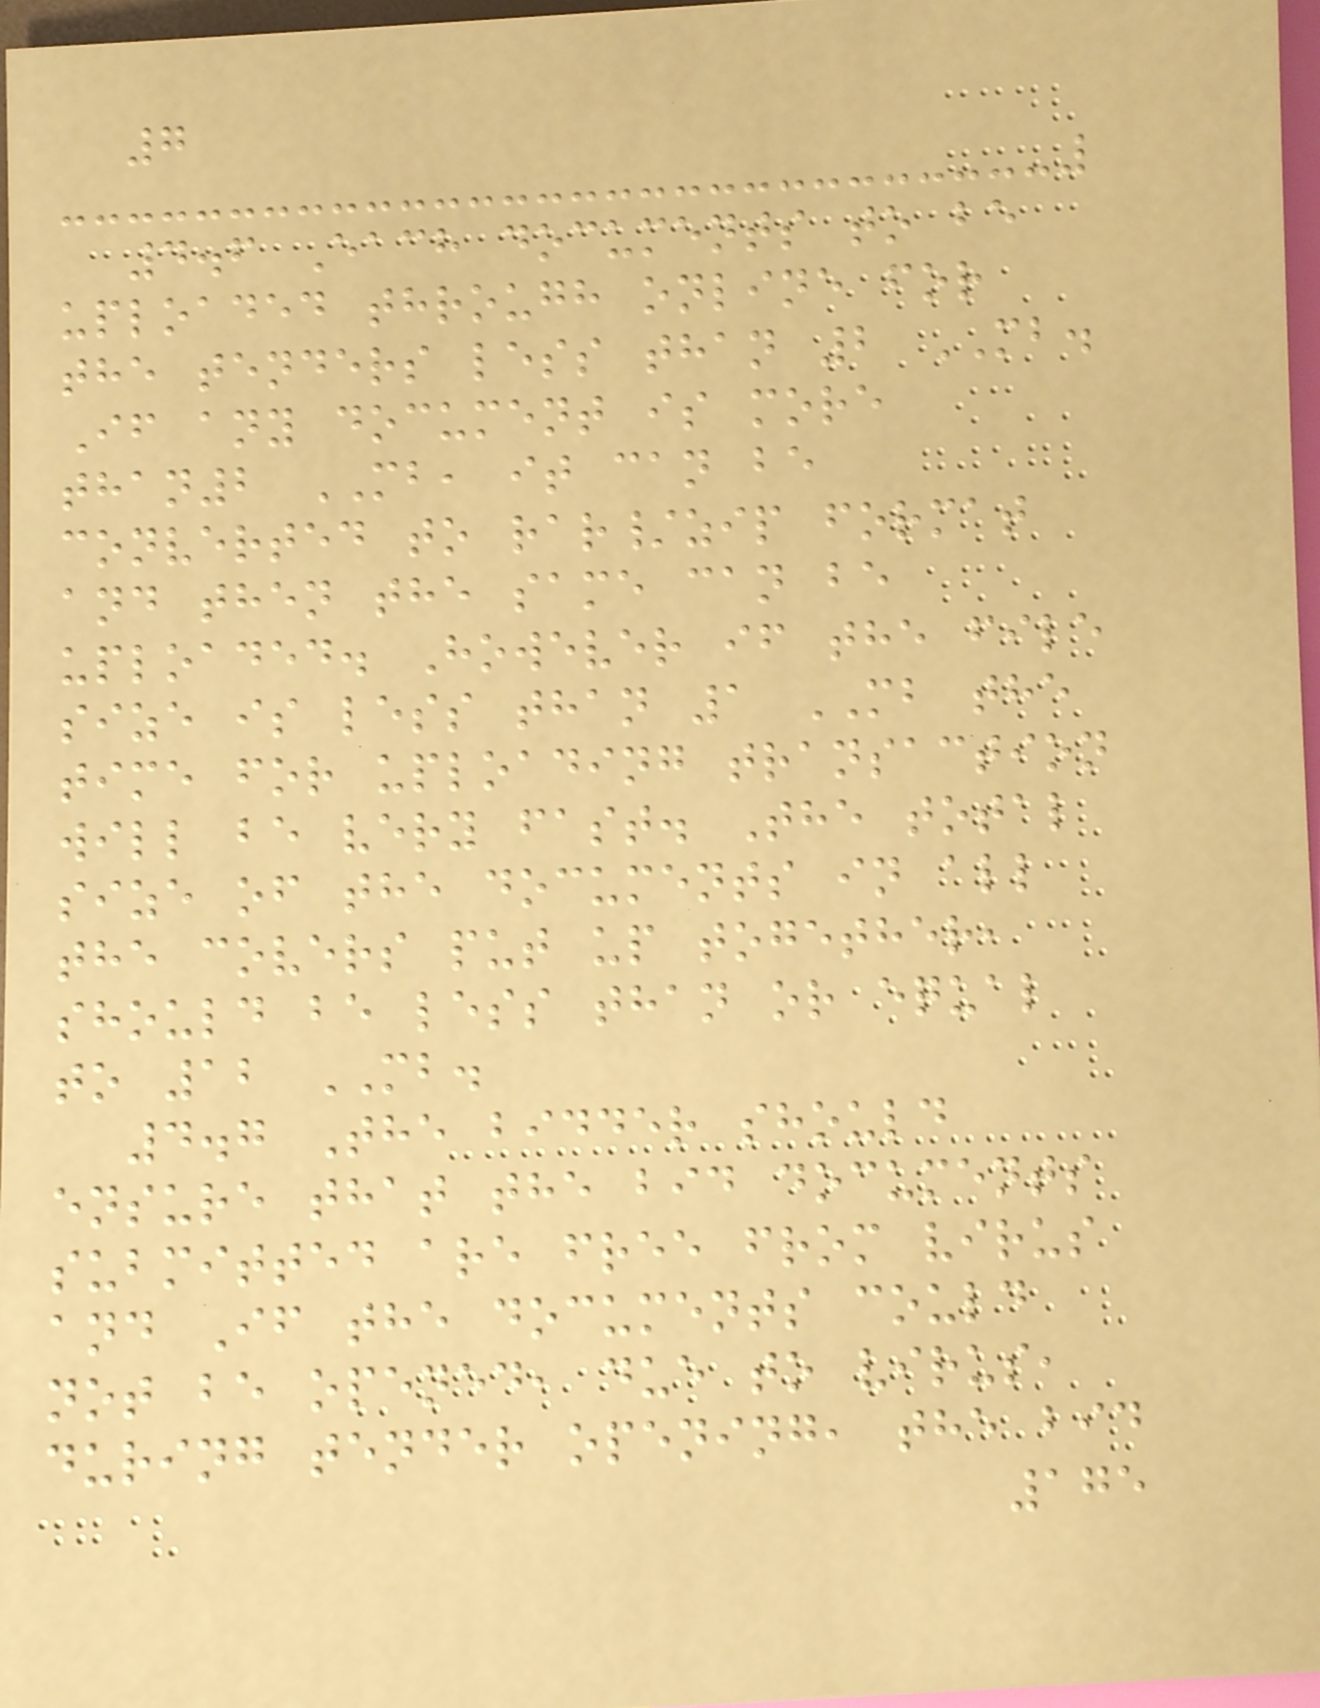7
4.6 Each documents to be
uploaded through online for
the tenders less than 2 MB.
If any document is more
than2 MB, it can be
converted to rar/zip format
and then the same can be
uploaded. However if the file
size is less than 1 MB the
time for uploading transaction
will be very fast. The total
size of the documents in all
the covers put up together,
should be less than or equal
to 12 MB.
4.7 The bidder should
ensure that the bid documents
submitted are free from virus
and If the documents could
not be opened, due to virus,
during tender opening, the bid
175
